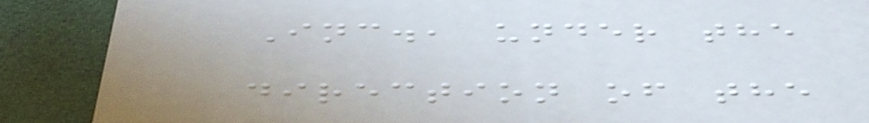Inc., under the
direction of the
